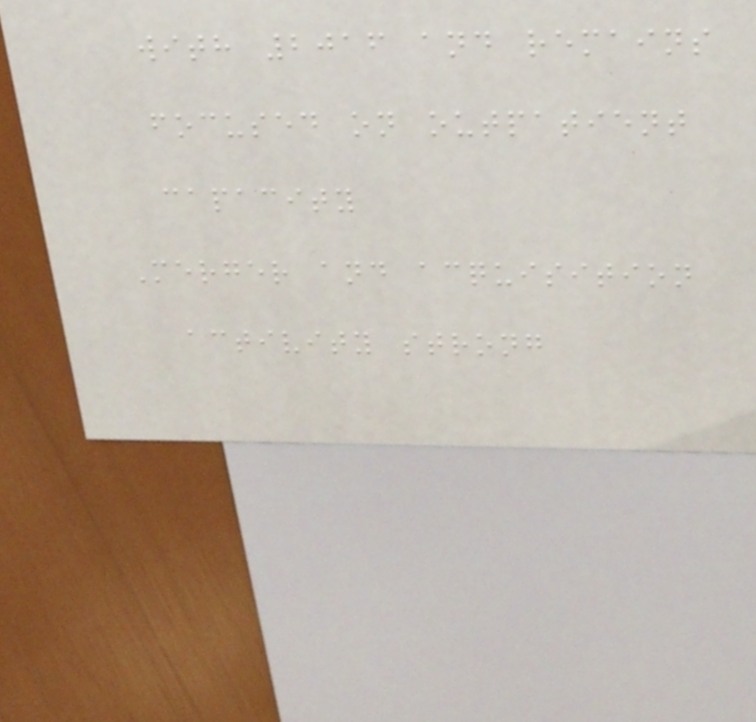with 2016 and remains
focused on outpatient
capacity
Merger and acquisition
activity strong
